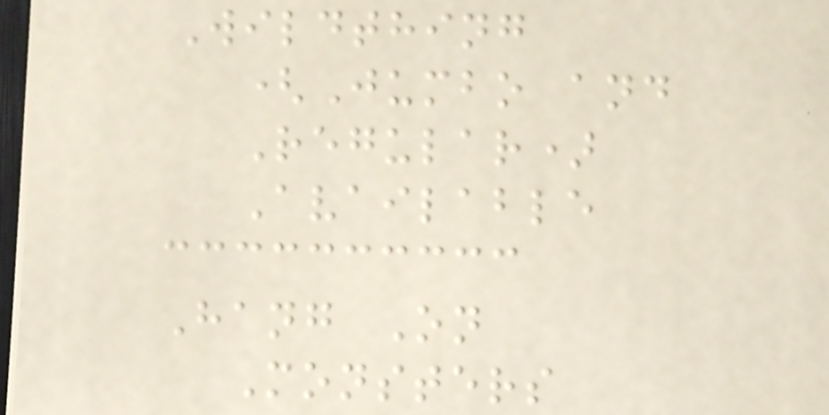Wildthing
(Jumbo and
Regular)
Available
Hang On
Monsters
